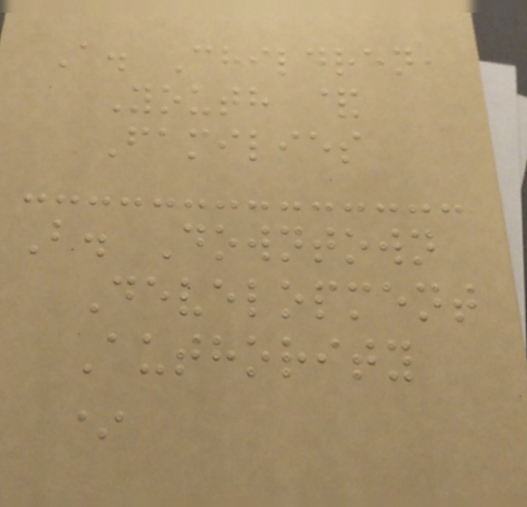A. Children,
Youth &
Families
B. Downtown
Development
Authority
*
